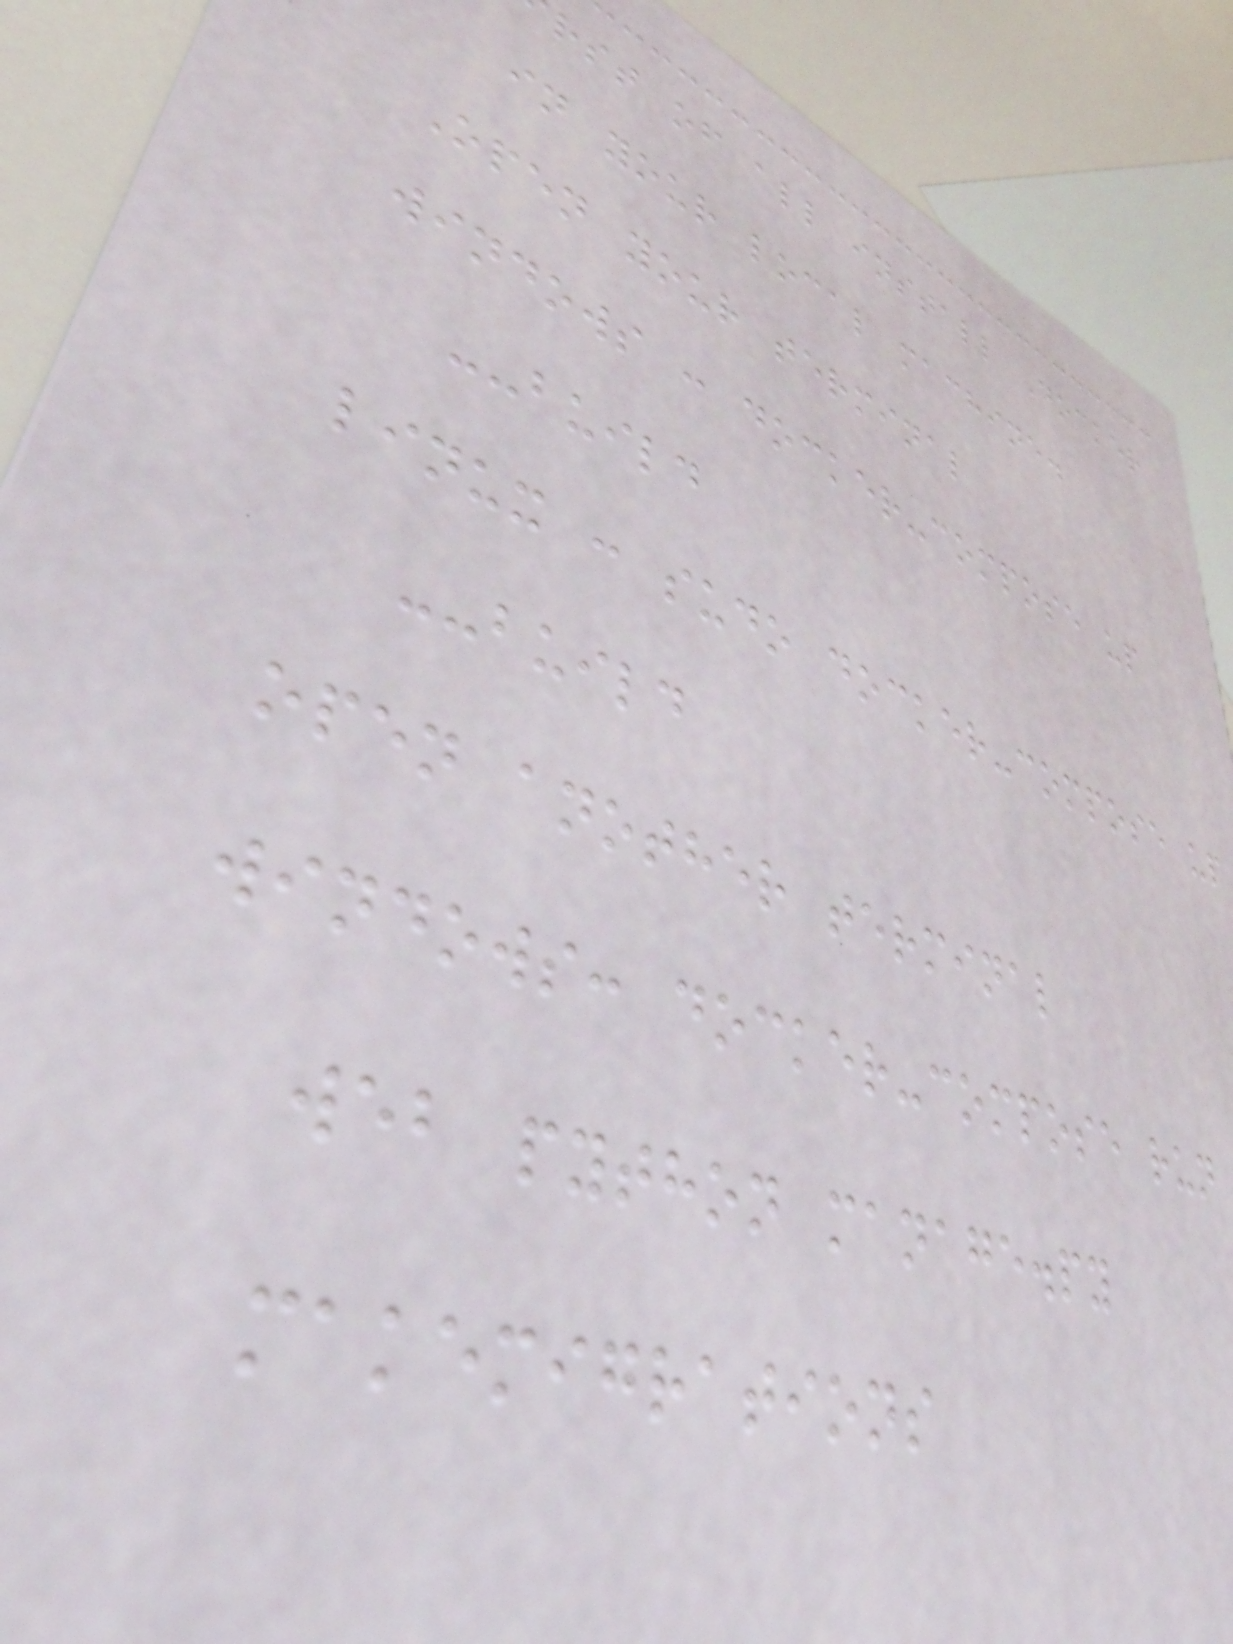rst of all install Docker
in your local machine.
Open your terminal
windows : docker-compose up
--build
linux : sudo docker-compose up
--build
open another terminal
windows: docker-compose run
web python manage.py
makemigrations
